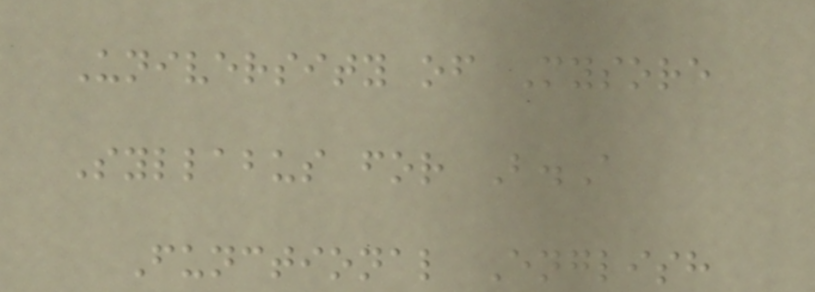University of Mysore
Syllabus for B.A
Functional English
